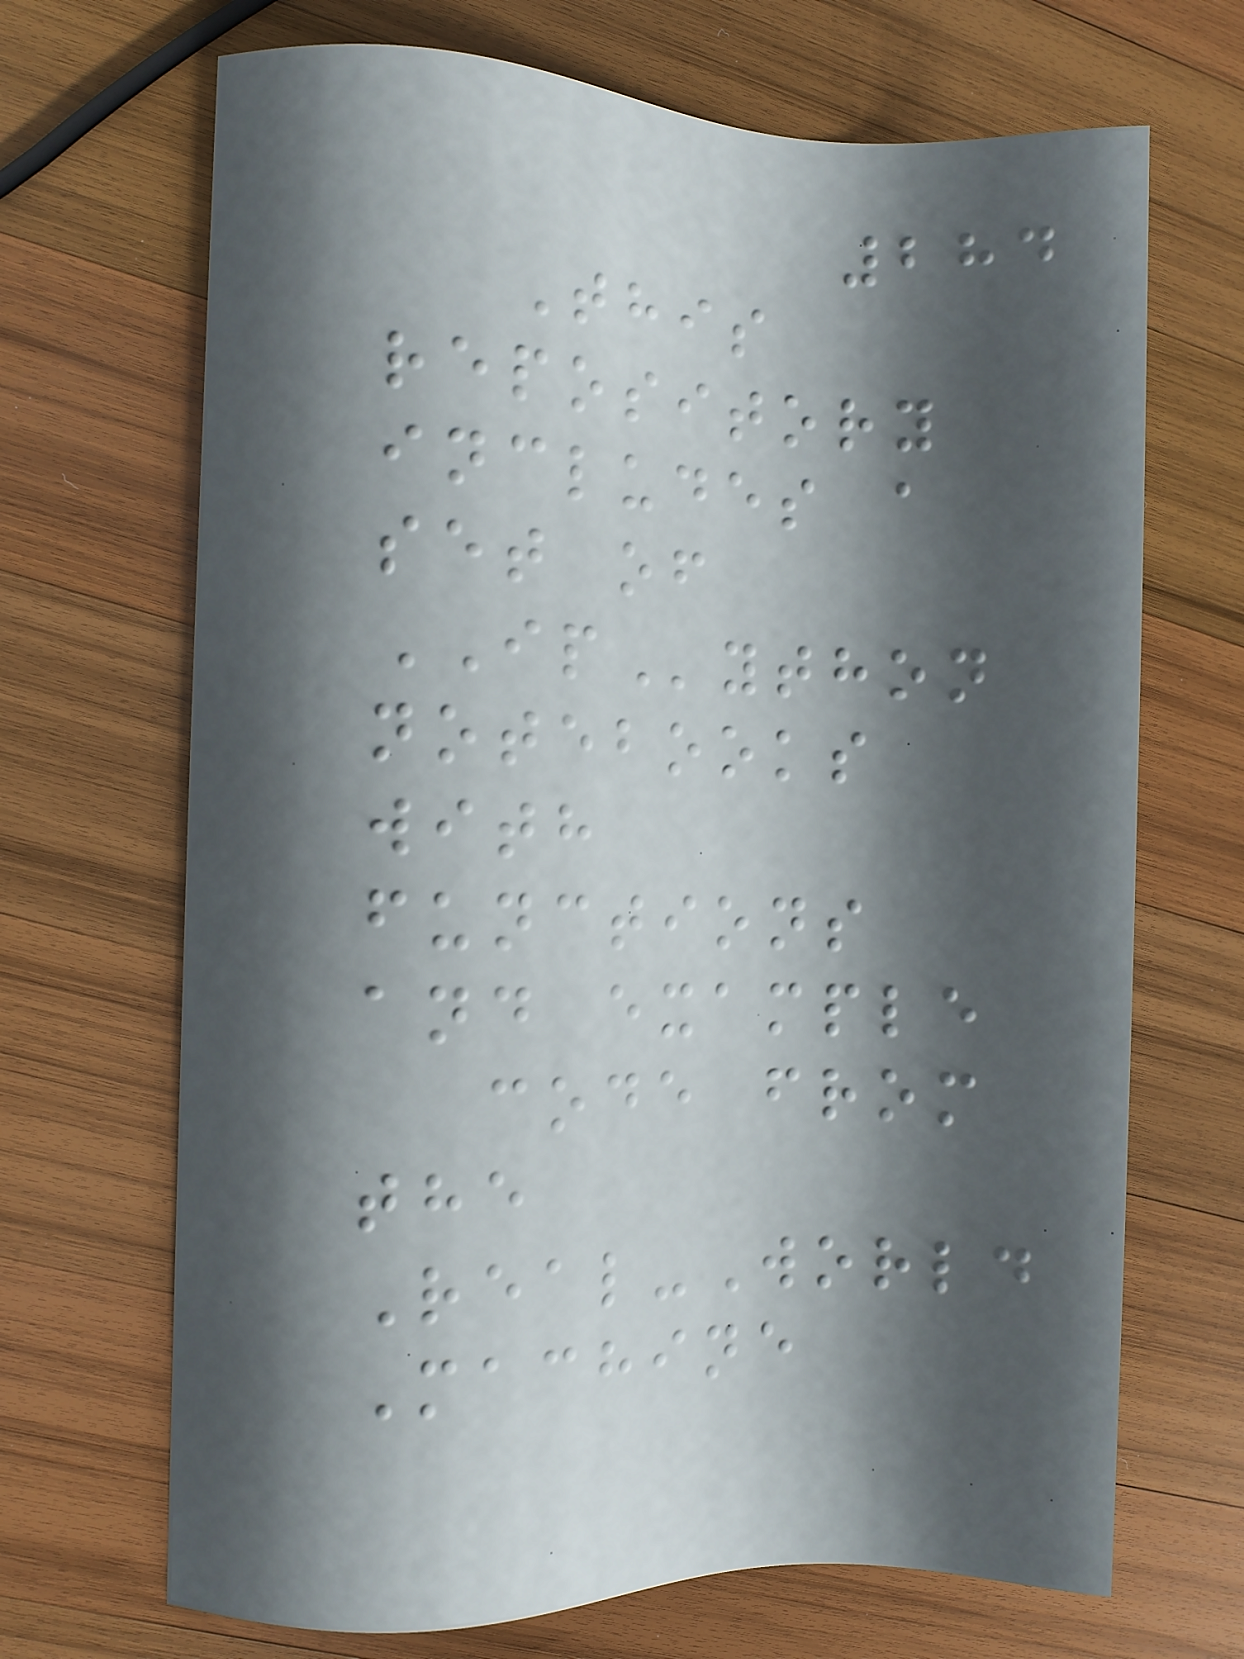284
This
repository
includes a
set of
IPython
notebooks
with
functions
and example
code from
the
Real-World
Machine
